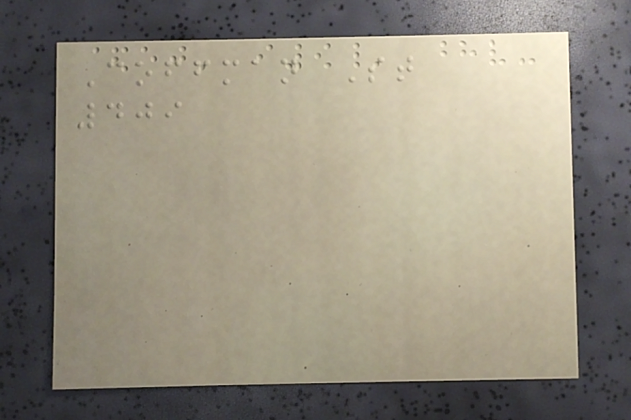Coffman St
409
